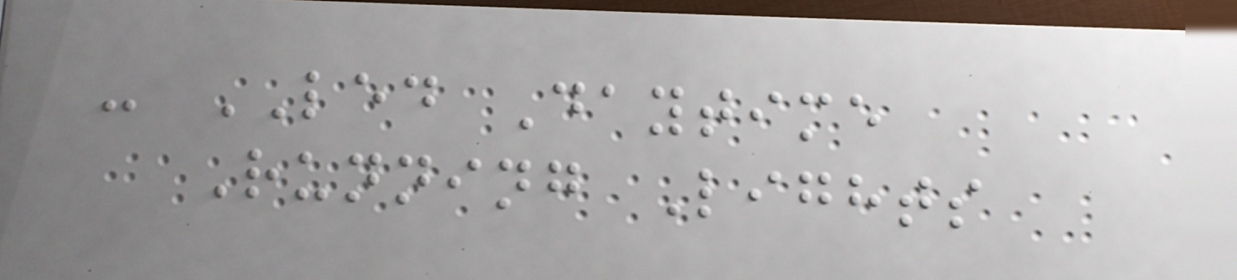- LED Daytime
Running Lights
